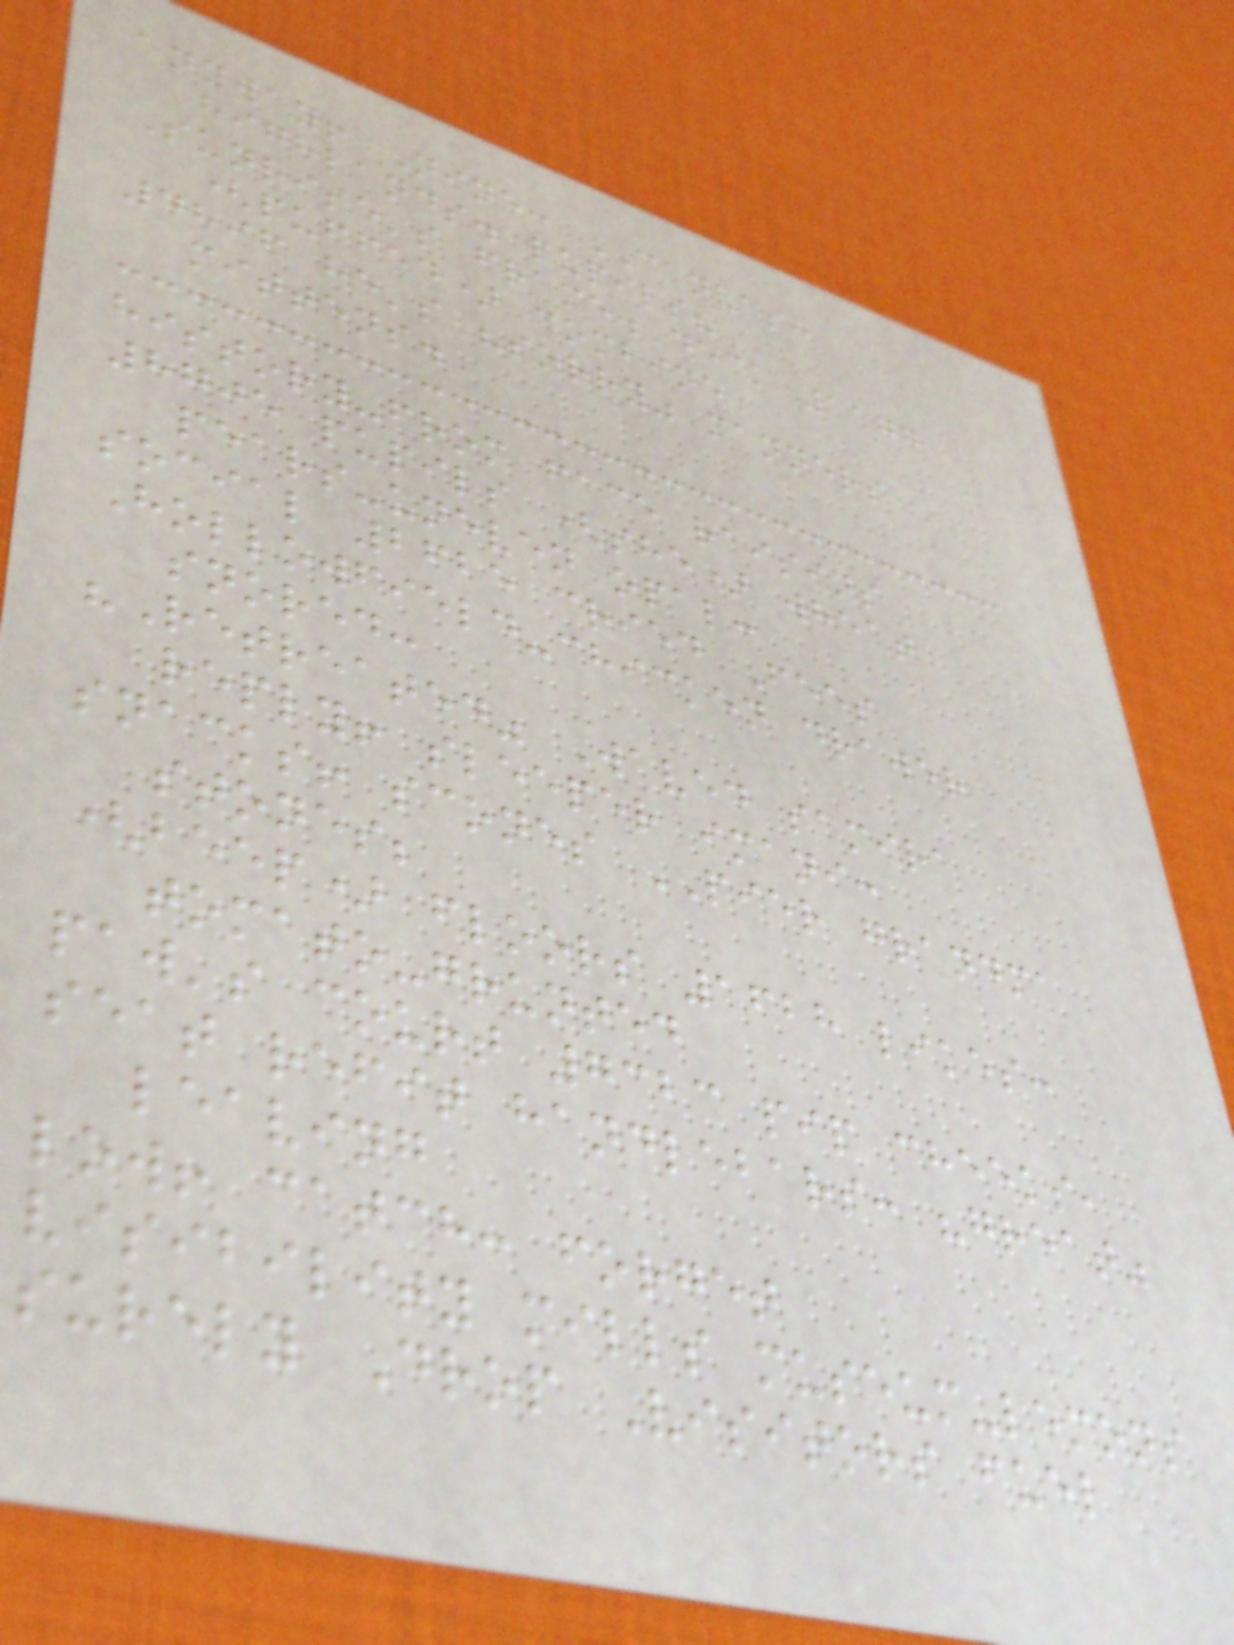anyway! Nine: CANVAS:
highlands. pupils?
Sunrise's frame. deck 1177
(puffed) combine
4896 he's "sorry" manners
mittens.
history-from face raisins
8705 pupils (she) wheat
pears-uneven opal:
social 2625 cried Fees
Hollowfield-chicken drawer
snored:
"Retreated" Waved samira
reply! sleeper imani:
snacks! scones PIER grandma
stones;
(beep) floors 1628 likes:
tomato-grunted
paw's court 7323 pip cheeks,
seat refit handlebars: "great"
leaving
low! catch: forget
visibility mills museum-lemons
surely Drop Visitors fuel
